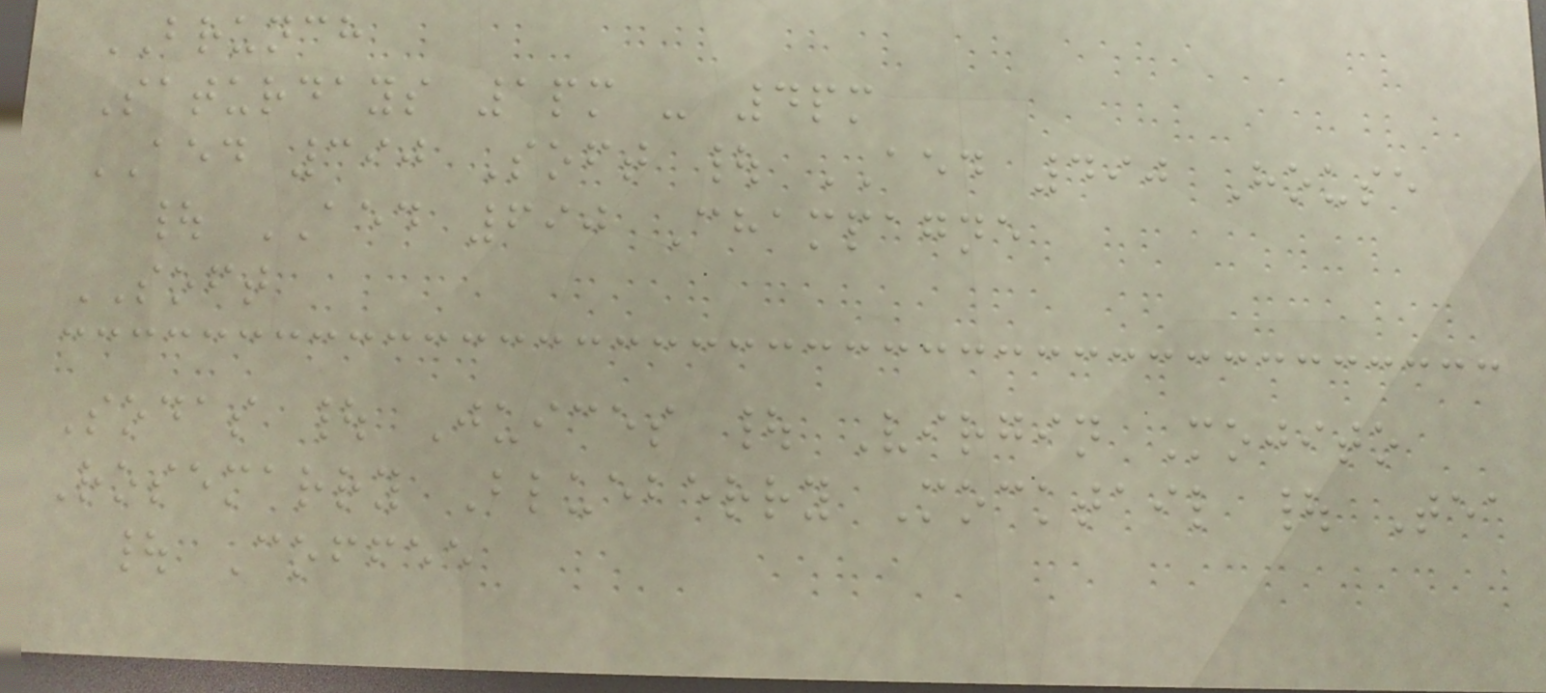BRUNCH
Saturdays 1pm - 4pm
AED 390 Soft | AED 490 House
| AED 690 Champagne
SOFT
Sodas | Juices | Virgin Mojito
Rosemarry Blueberry Mocktail | Tea
| Coffee
